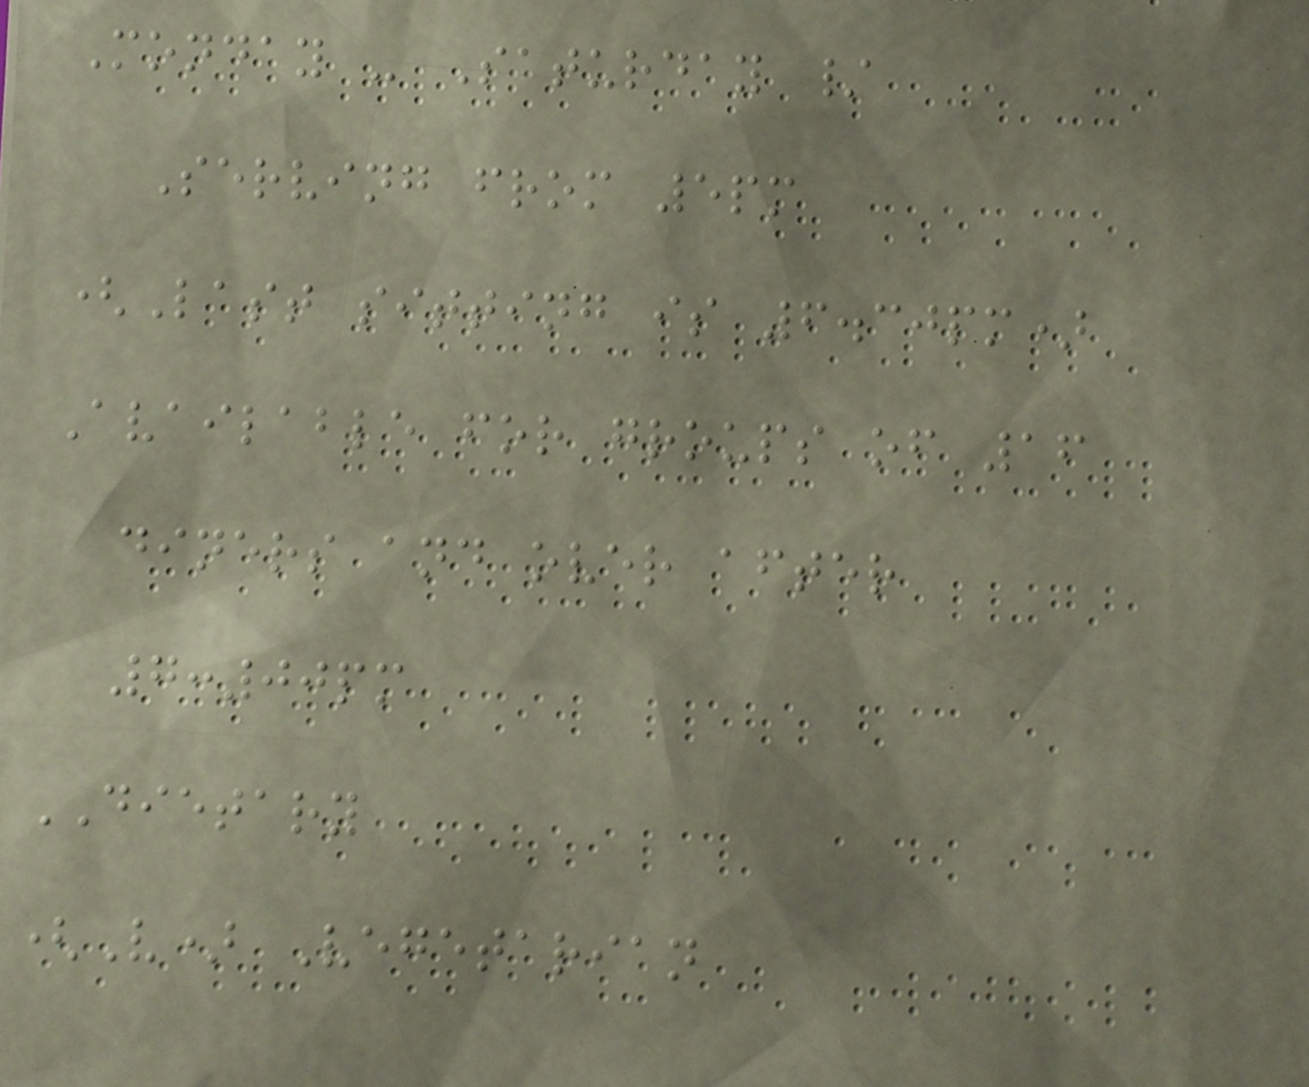Monday - Saturday /
Serving from 5pm
(Last sitting is 6.30pm)
Available for groups of 16
diners and over after
7:00pm
DIETARY
(V) Vegetarian
